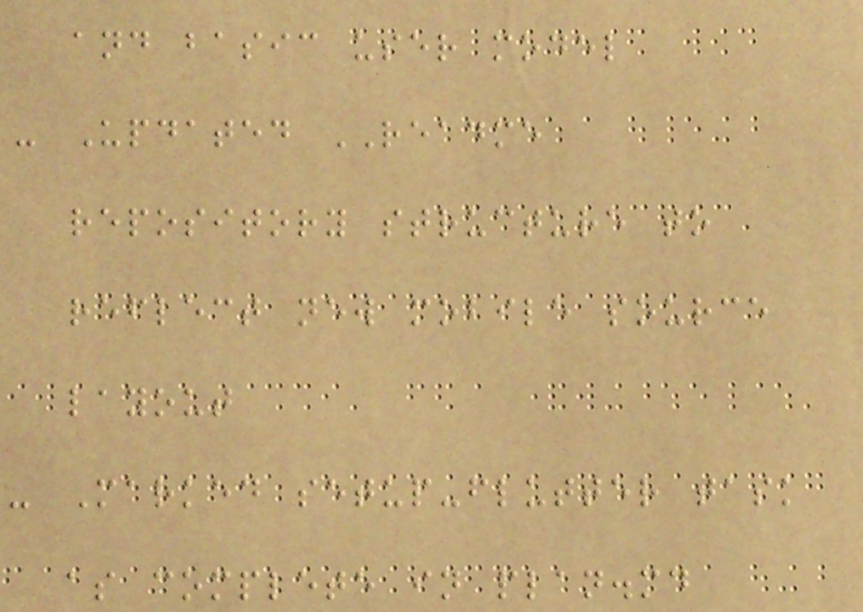and basic user model
- Updated README
repository structure to
reflect new mobile source
layout
- Marked setup-flutter task
as complete in plan.md
